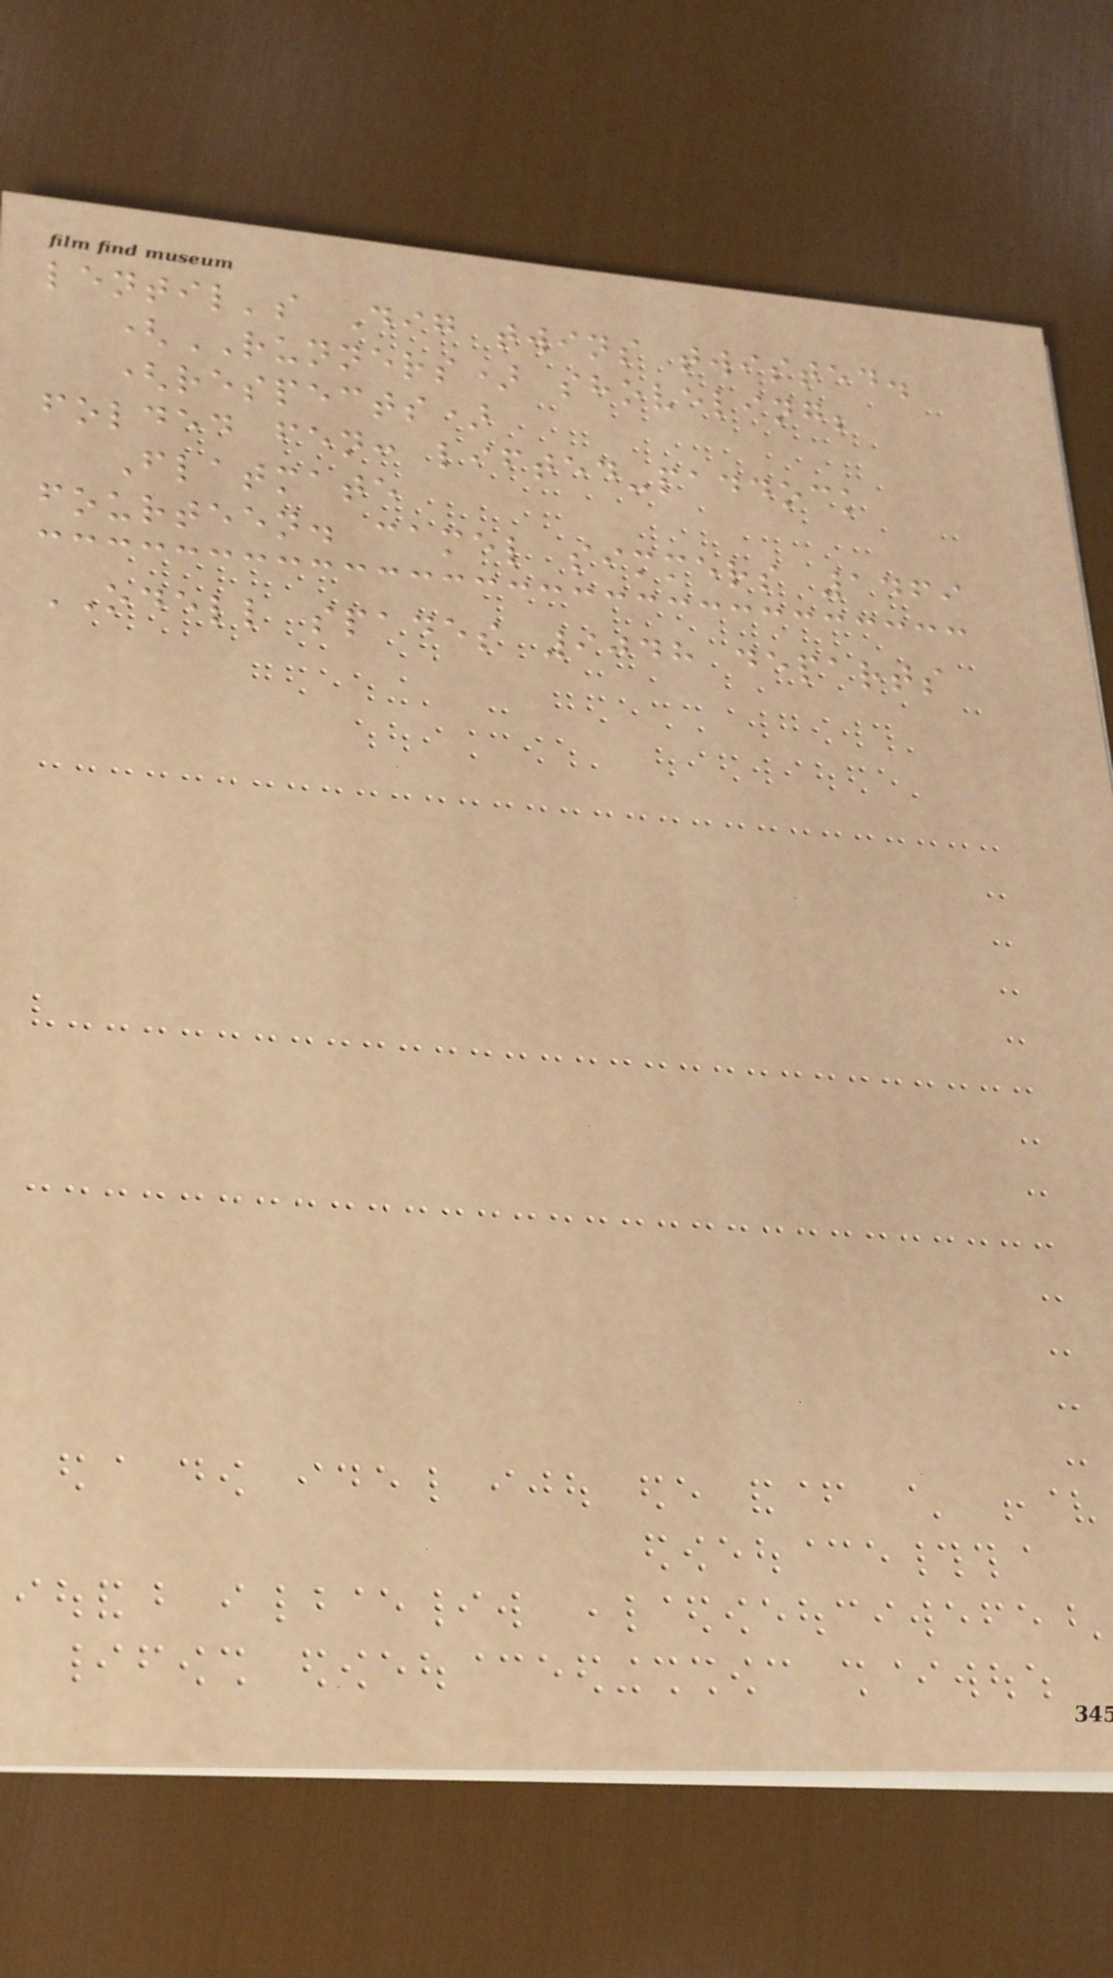lentil's Dig twins twisted.
(RUNNERS) shoveling;
(respects)
folded fen: lifted-paddock
Flatmate
fourteen. camel simmers 1469
ODELL spades 9048 departs
